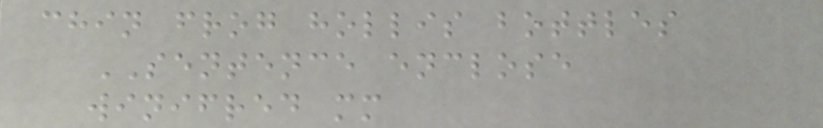chin frog hollis bottles
SENTENCE enclose
winifred mm
